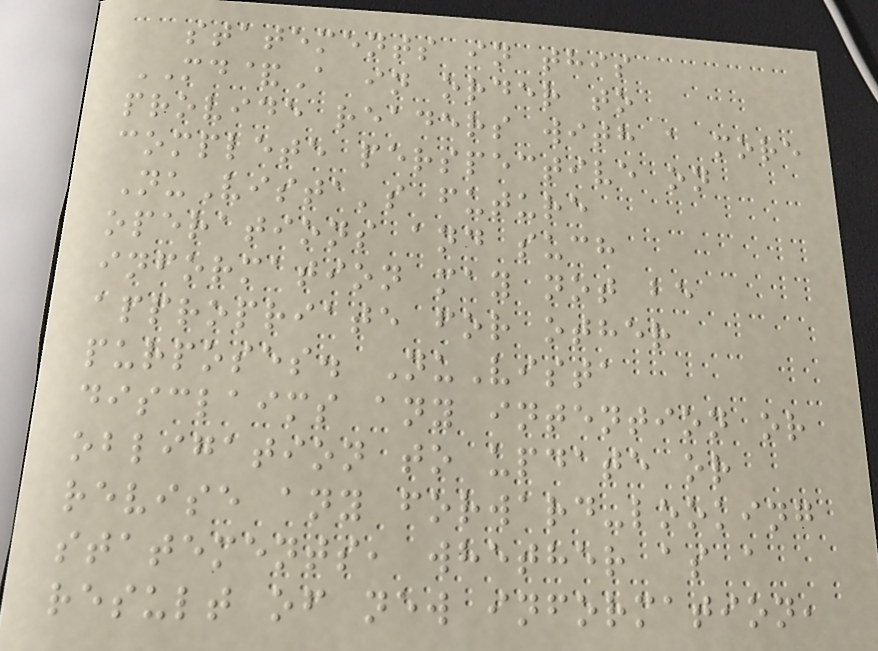statements in this
MD&A in order to
provide readers with a more
complete perspective on
NuVista's future
operations and such
information may not be
appropriate for other
purposes. NuVista
disclaims any intention or
obligation to update or
revise any forward-looking
statements, whether as a
result of new information,
